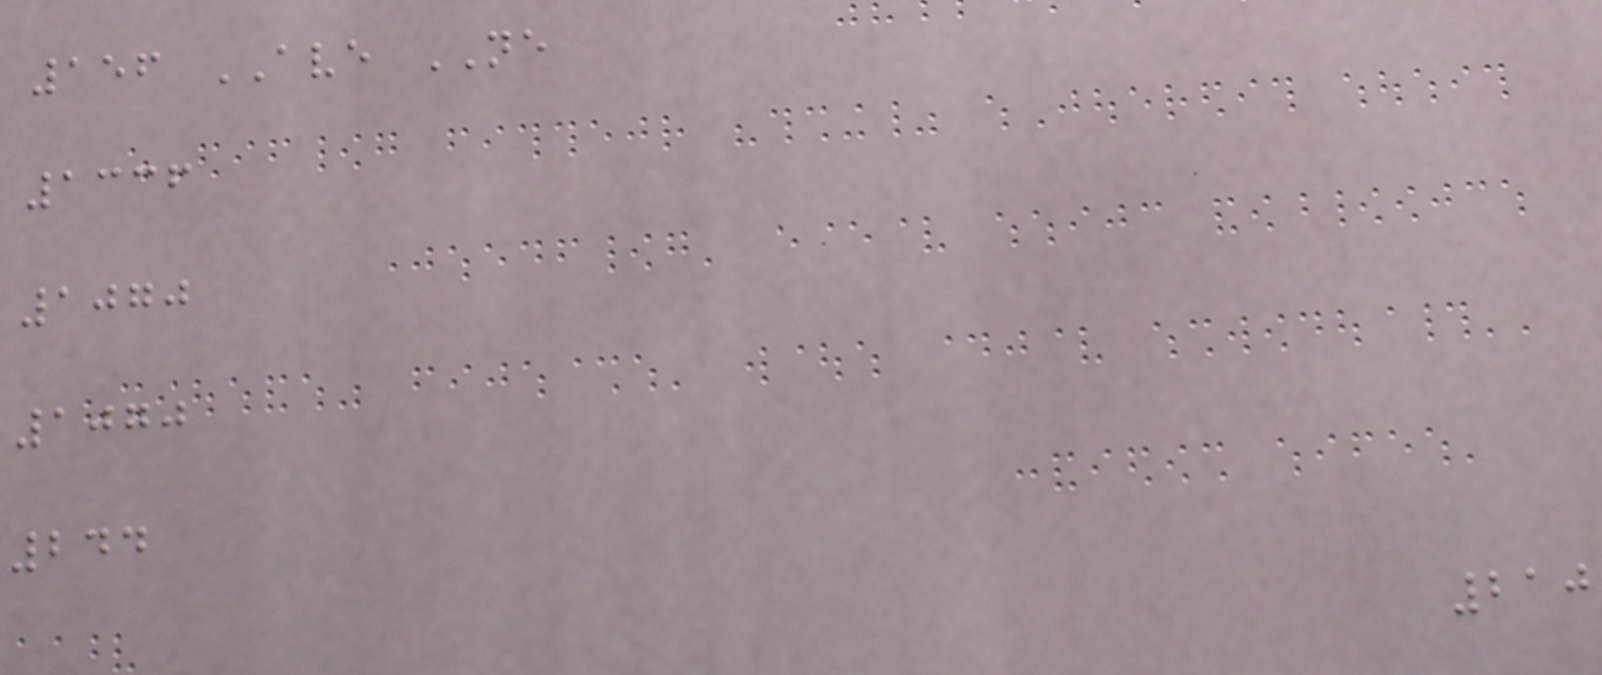156 AVE NE
1336
1070
1070
244
210
